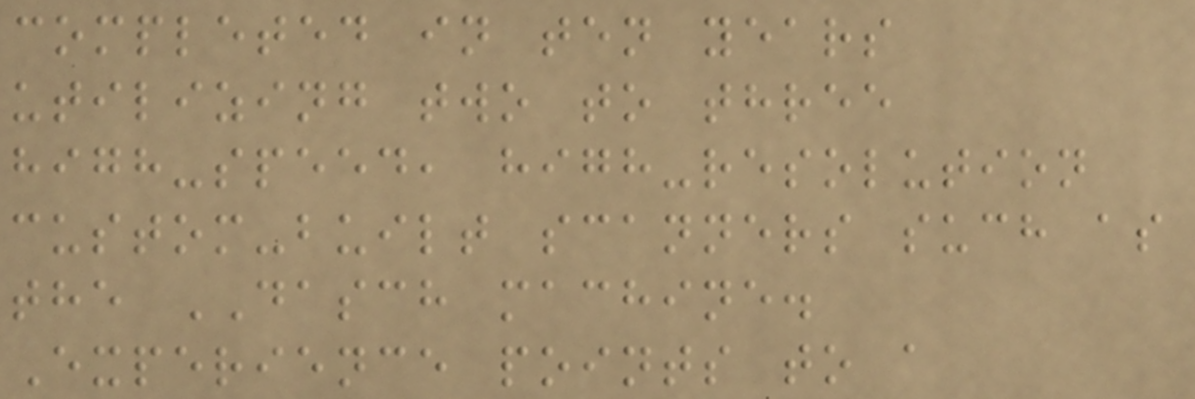completed in ten years
utilizing two to three
high-speed, high-resolution
custom-built scanners such as
the DASCH machine.
Experience points to a
